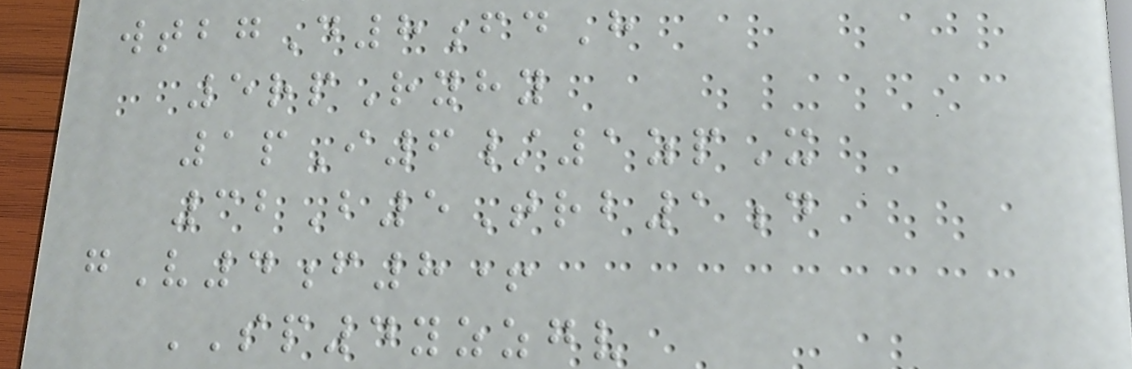wtbgD8fdH
5rpRyhy
1pI6/1zpX
32B5Trb1d
gV4f8+
SP4yzzgv
